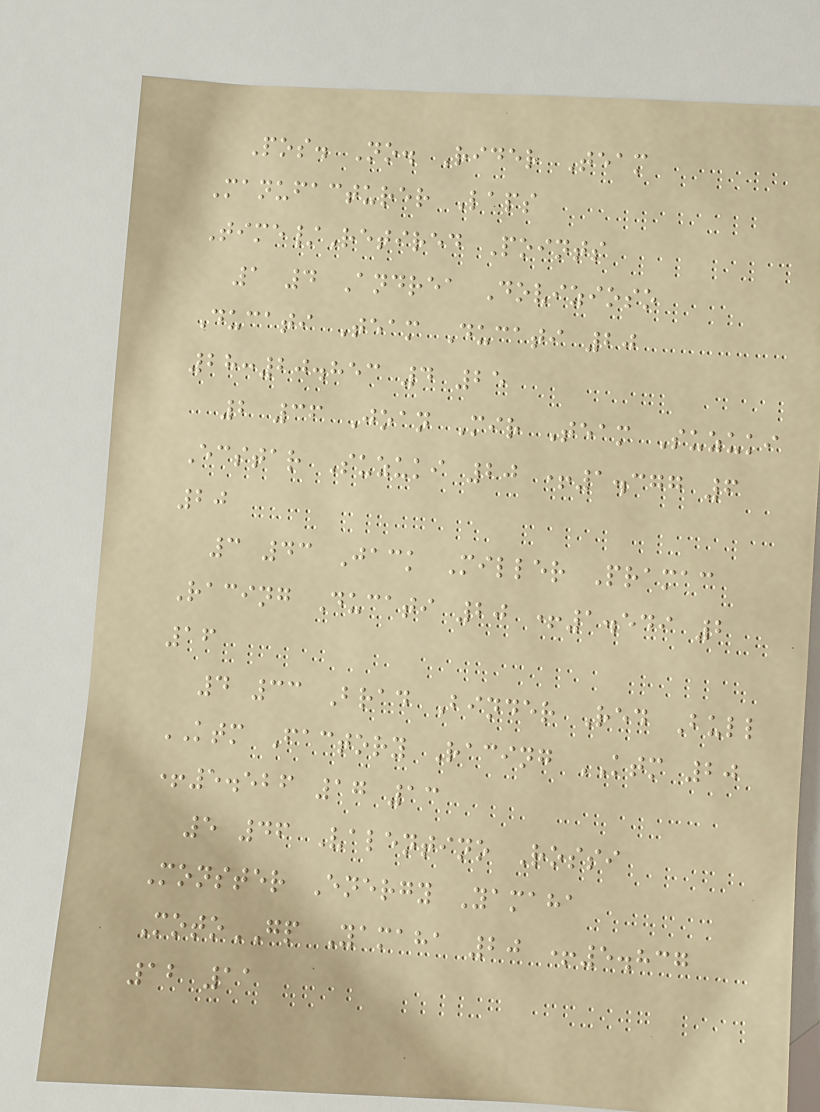Pos. No. Rider Team
Manufacturer Laps
Time/Retired Points
1 4 Andrea Dovizioso
Ducati Team Ducati 20
28:20.853 4 25
2 36 Joan Mir Team Suzuki
Ecstar Suzuki 20 +1.377 6
20
3 43 Jack Miller Pramac
Racing Ducati 20 +1.549 2
16
4 33 Brad Binder Red Bull
KTM Factory Racing KTM 20
+5.526 17 13
5 46 Valentino Rossi
Monster Energy Yamaha
MotoGP Yamaha 20 +5.837
12 11
